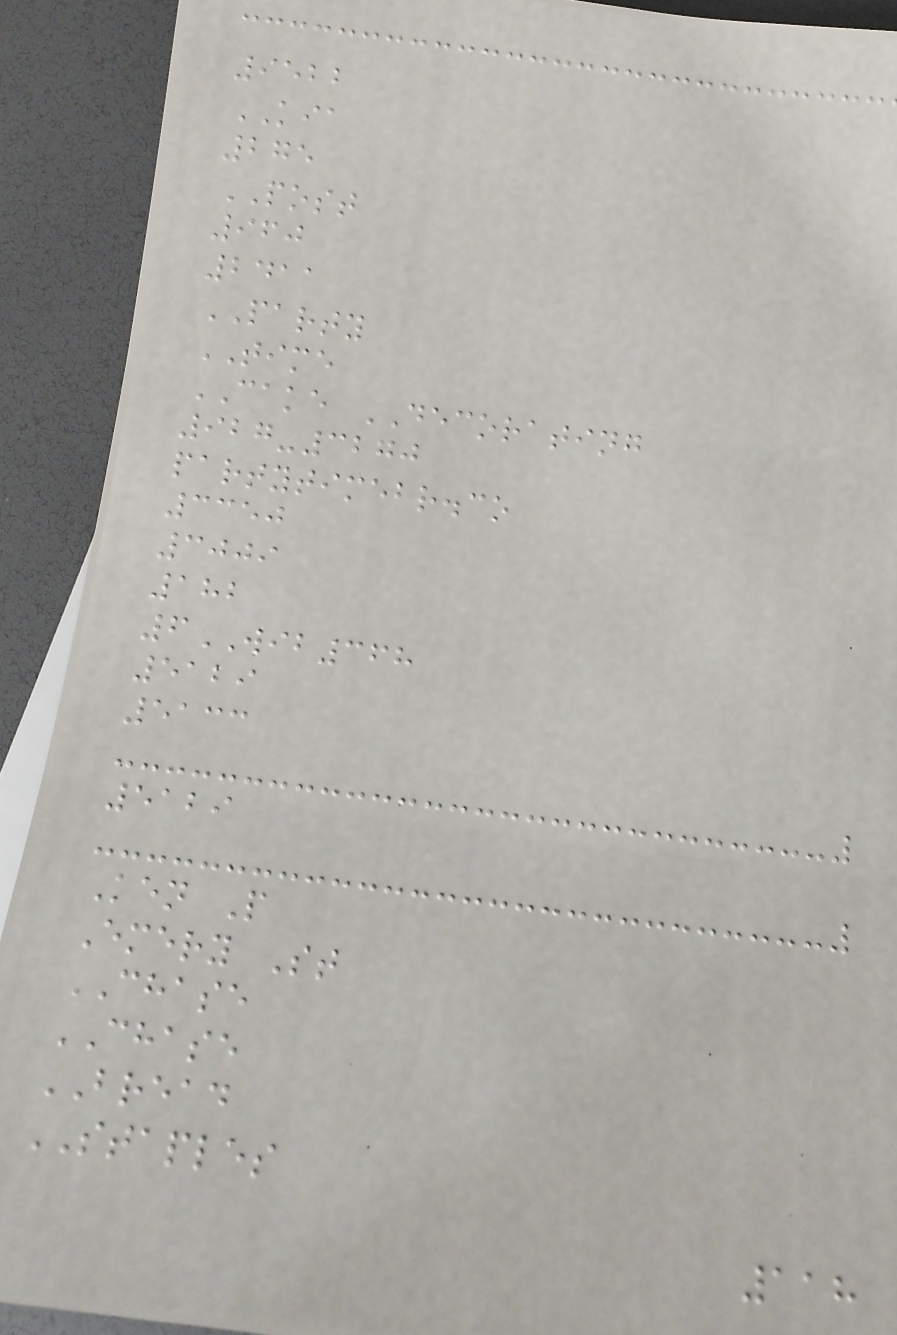9522
KIA
275
POST
960
2411
PARTY
TIME
CAKE DECORATING
927-3270
partytimebr.co
3350
3009
182
6WIB368
5129
5133
5129
Ken P
Emery St
CHASE
CHASE
BREAD
STAPLES
118
